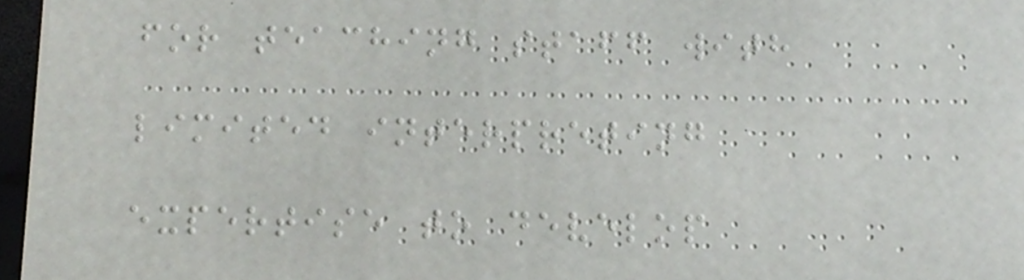for teaching staff with
limited interpreting
expertise to develop
